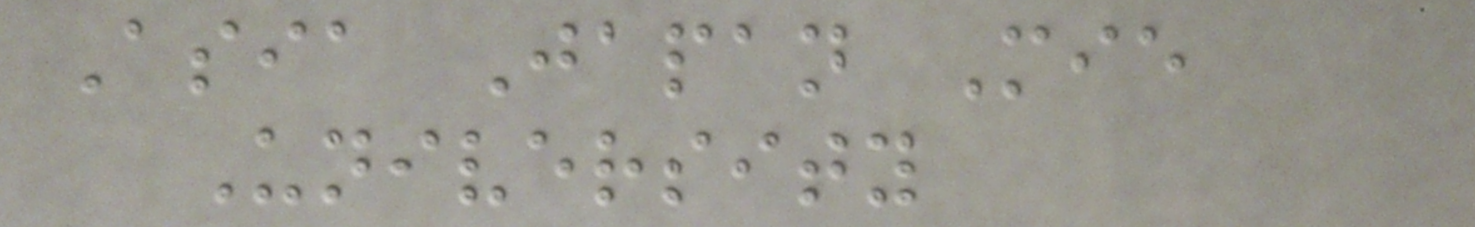Asia Japan Mie
University
